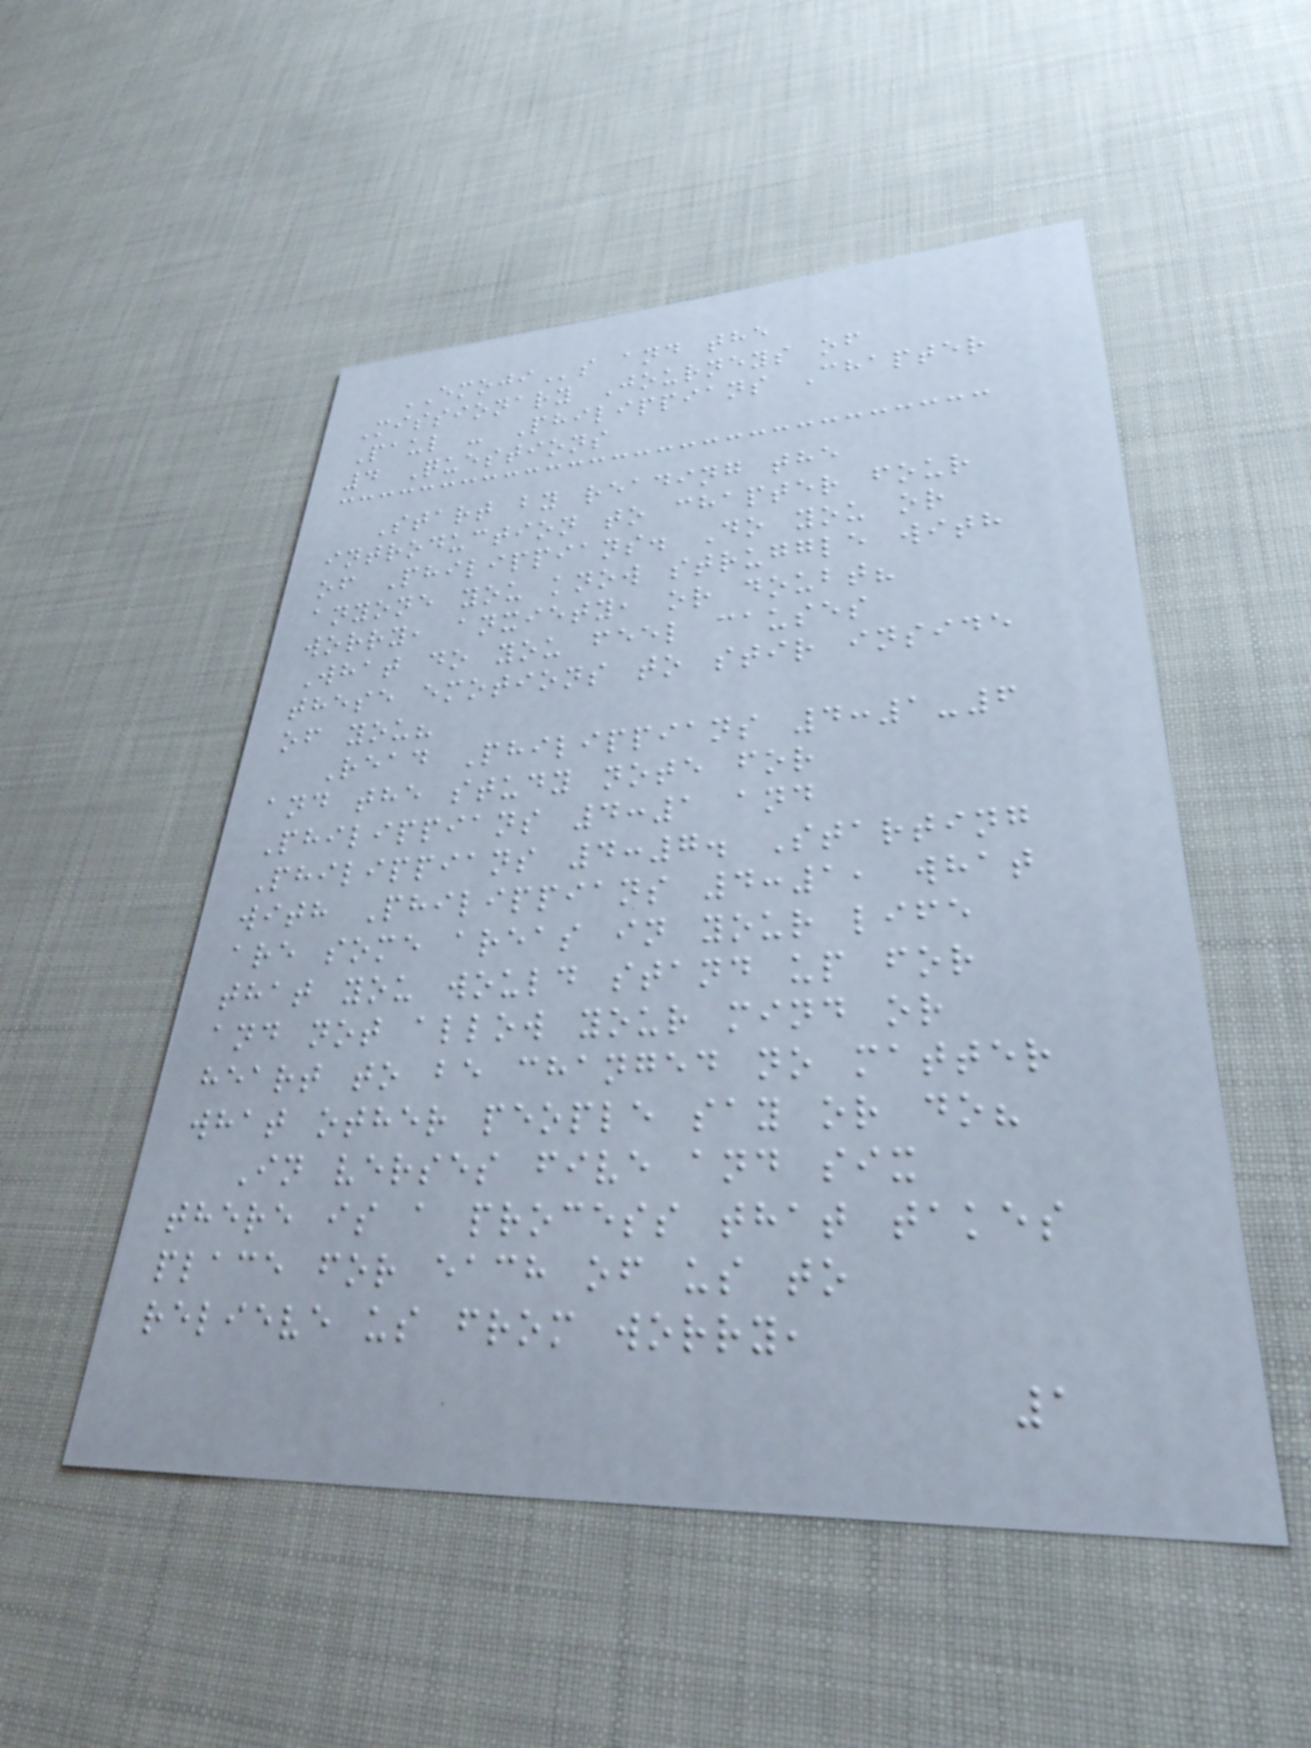EMOJIs and the
Missionary Journeys of
Paul - Philippians Chapter
4 Questions
Start by reading the
introduction to chapter four
of Philippians. Do you or
anyone you know struggle with
worry, anxiety, or doubt?
What do you feel causes
these emotions to stir inside
of you?
Read Philippians 4:1-6
and the study note for
Philippians 4:1 and
Philippians 4:7. Starting
with Philippians 4:1, what
are some areas in your life
that you would stand up for
and not allow your mind or
heart to be changed no matter
what other people say or do?
In verses five and six
there is a process that takes
place for each of us to
relieve us from worry,
1
